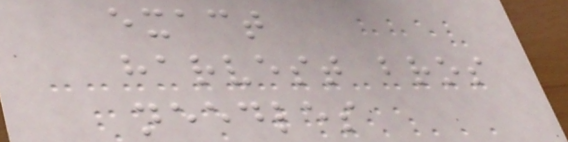exact
harvest bros
needles
